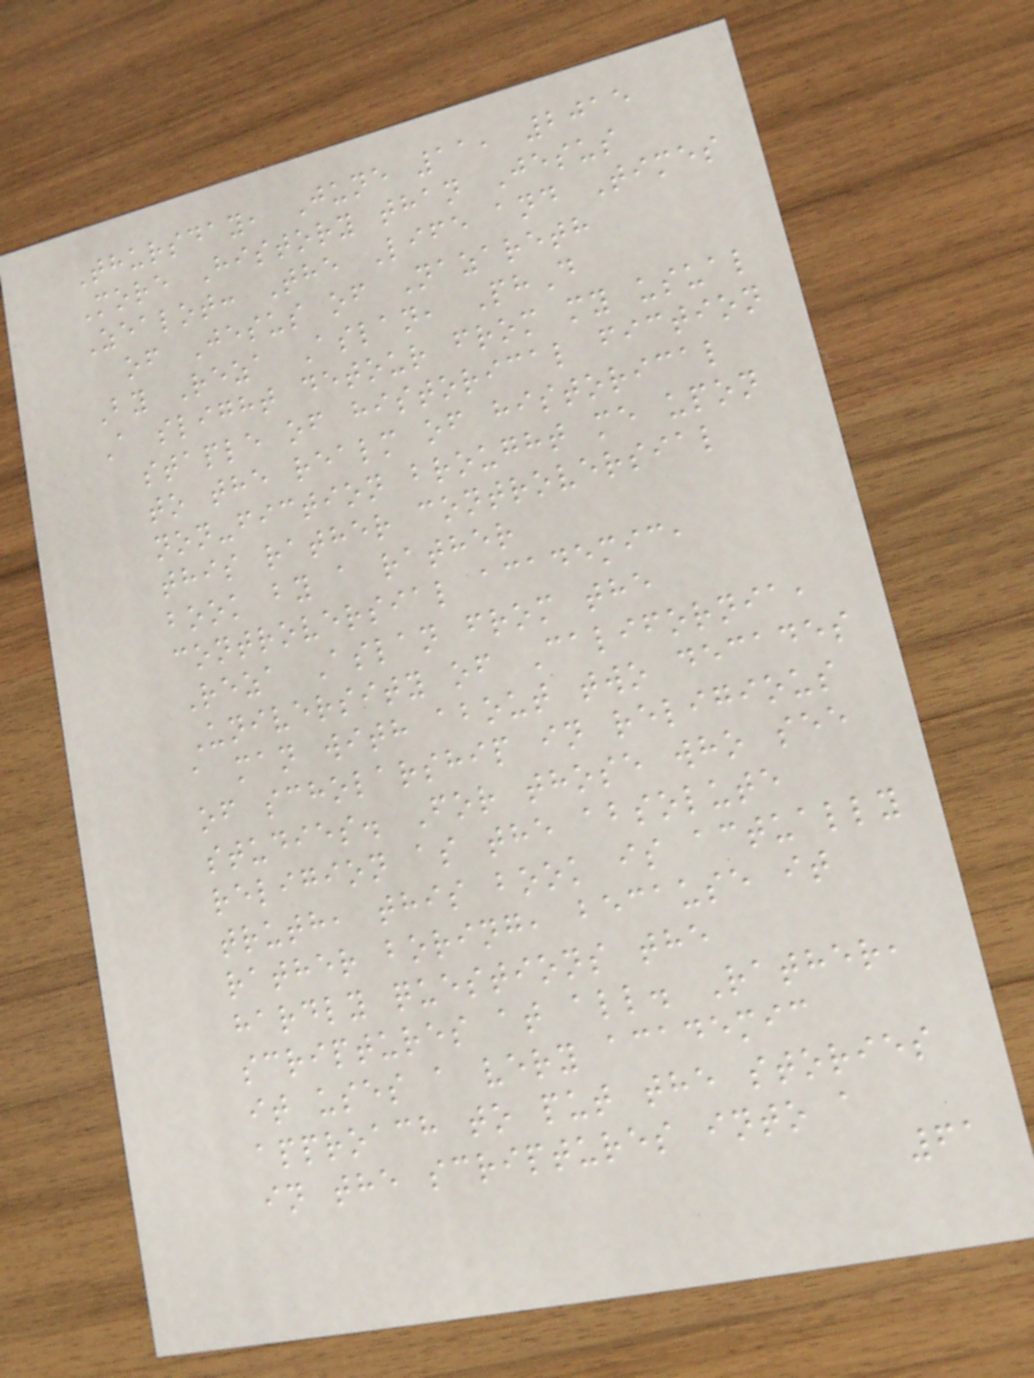Thursday, June 11, 2015
More History than Jesus
Zealot: The Life and Times
of Jesus of Nazareth
By Reza Aslan, PhD
A slight detour from my usual
staple of historical fiction
to the realm of historical
non-fiction brought me upon
this rather controversial
book by a rather
controversial academic,
Reza Aslan from the
University of California,
a man with about two decades
of scholarship in religious
studies. For those who see
religion as the absolute
truth, this book is actually
rather boring, because it
hardly questions the
scriptures at all. Rather,
it uses a very academic
approach to put the stories
in the scriptures into a
61
